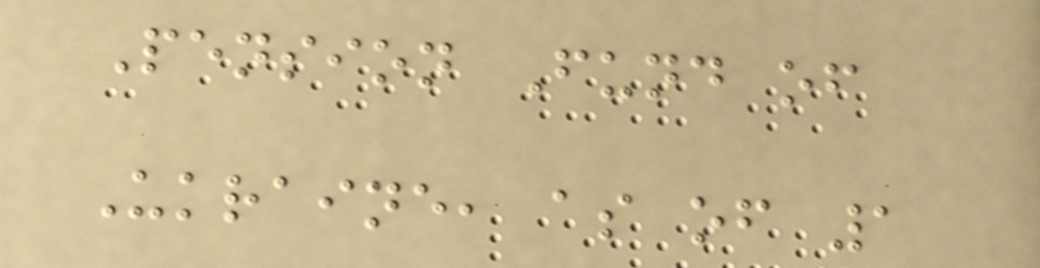Pension Fund of
Ukraine, as of 1
